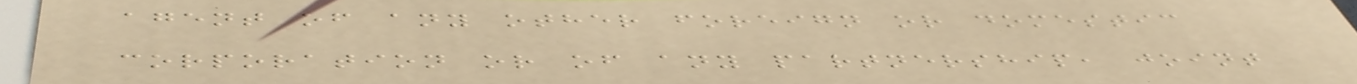agent of any other foreign or domestic
corporation or of any partnership, joint
